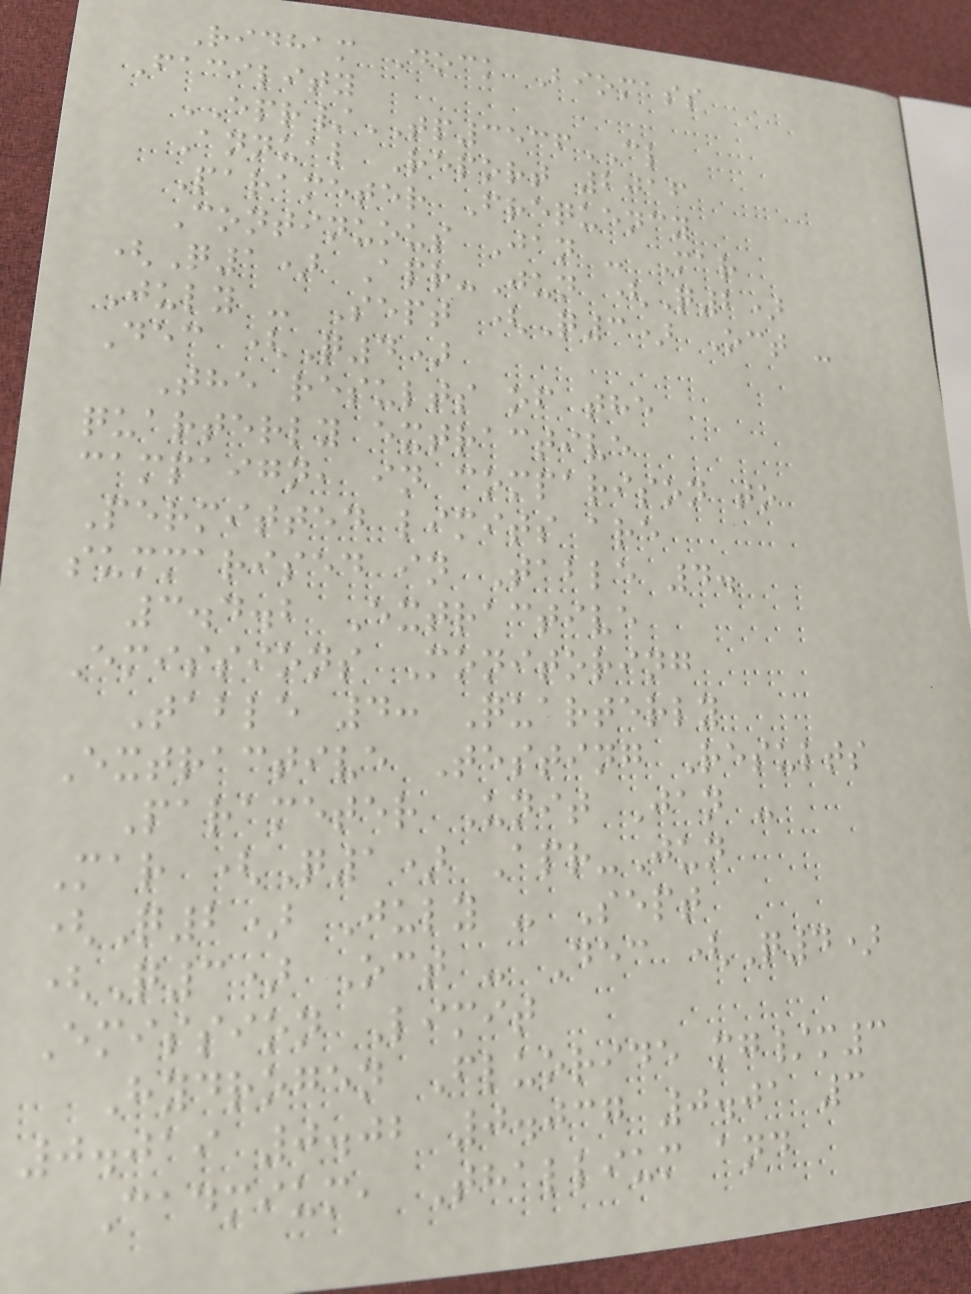Ridham Dock Biomass
Facility
EPR/TP3536CL
Annual Report 2016
Parameter Frequency
Continuous Jan - Mar
(Q1) Apr-Jun (Q2)
July - Sept (Q3) Oct -
Dec (Q4)
The results of the
quarterly extractive
campaign, in comparison to
Permitted limits are
summarised in Table 4.
3.4.2 Extractive
Emissions Monitoring
Table 4: Quarterly
Extractive Testing Results
Parameter Unit Jan -
Mar (Q1) Apr-Jun
(Q2) July - Sept
(Q3) Oct - Dec (Q4)
Emission Limit
Hydrogen Fluoride mg/m3
0.019 0.02 0.037 0.01 3
Cadmium, Thallium and
